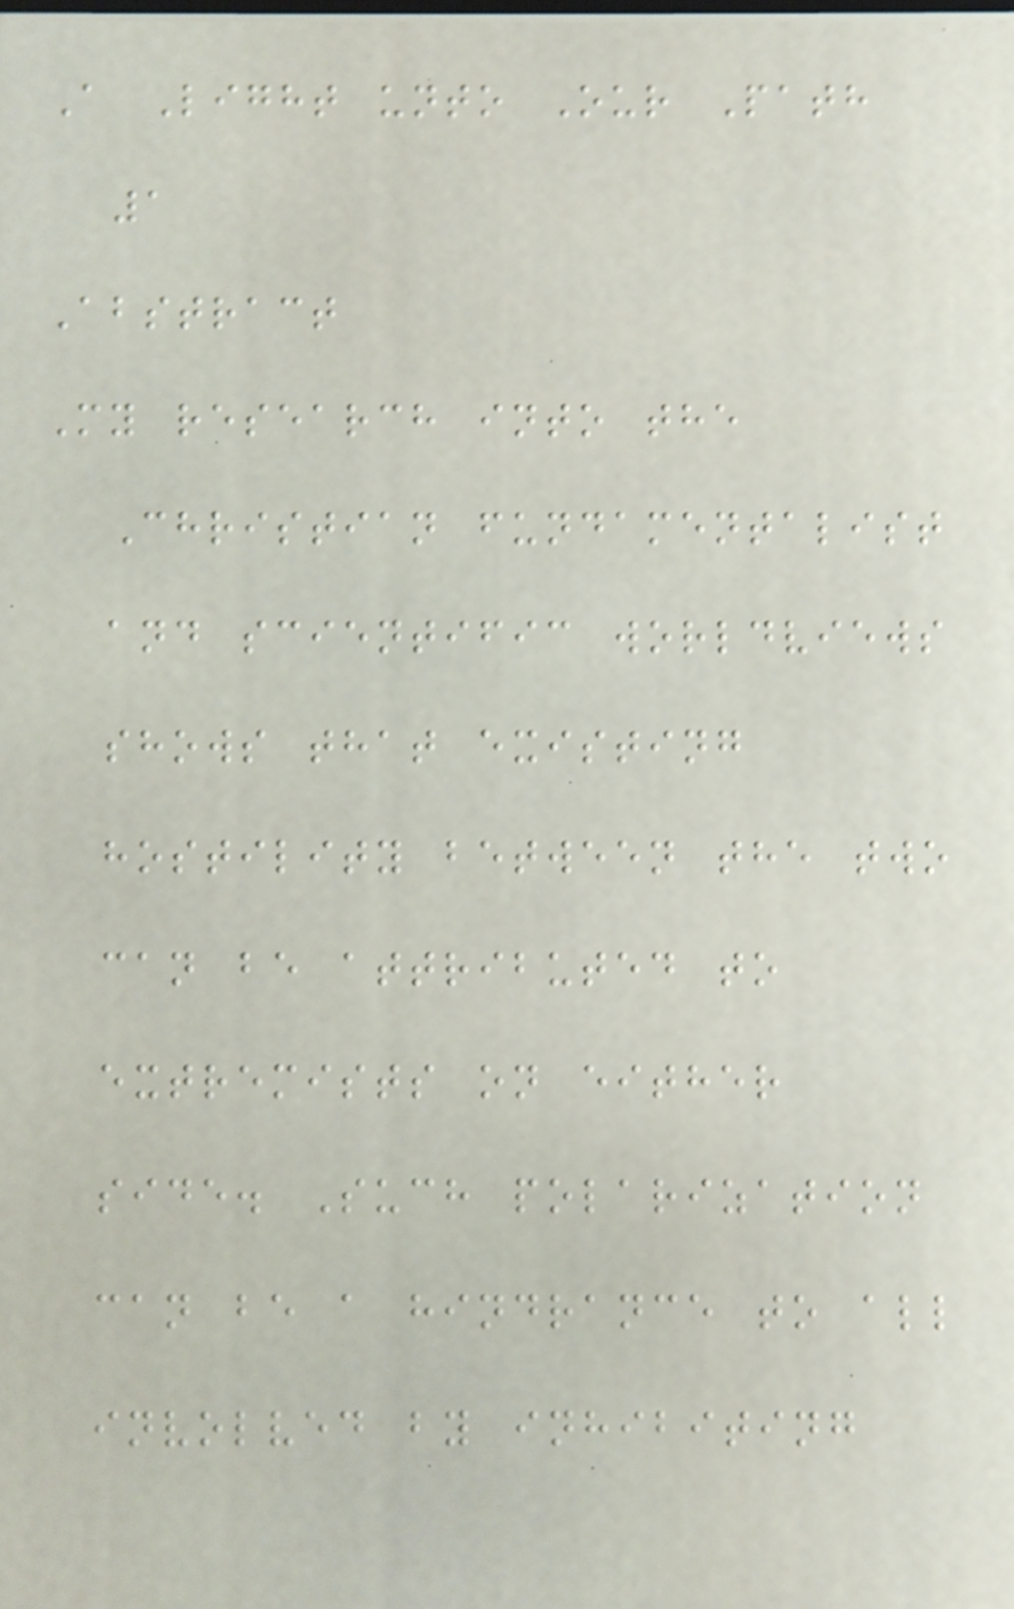A Light unto Our Path
1
Abstract
My research into the
Christian fundamentalist
and scientific worldviews
shows that existing
hostility between the two
can be attributed to
extremists on either
side. Such polarization
can be a hindrance to all
involved by inhibiting
